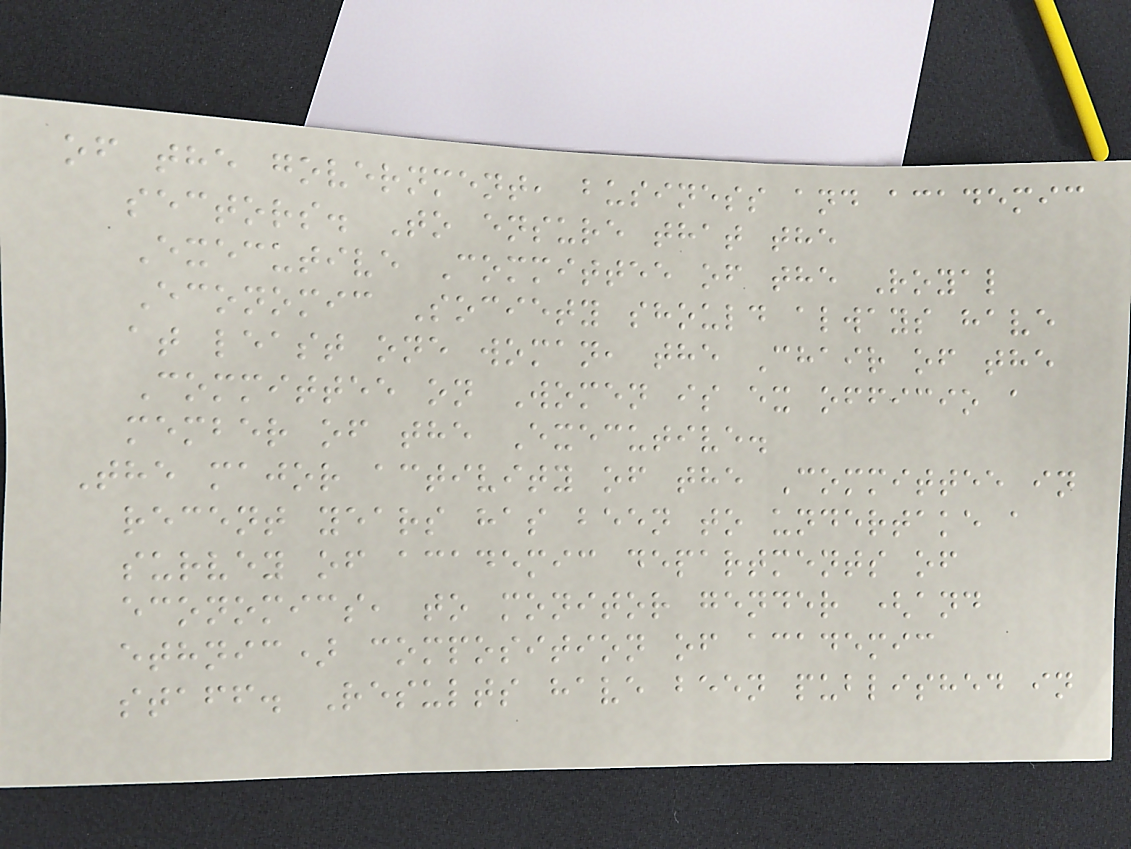of the government, business and academic
sectors. To ensure that the
Executive Committee of the Royal
Economic Society should always have
at least one woman, the Chair of the
Committee on Women is ex officio a
member of the Executive.
The major activity of the Committee in
recent years has been to undertake a
survey of academic departments of
economics, to monitor gender (and
ethnic) composition of academic
staff. Results have been published in
